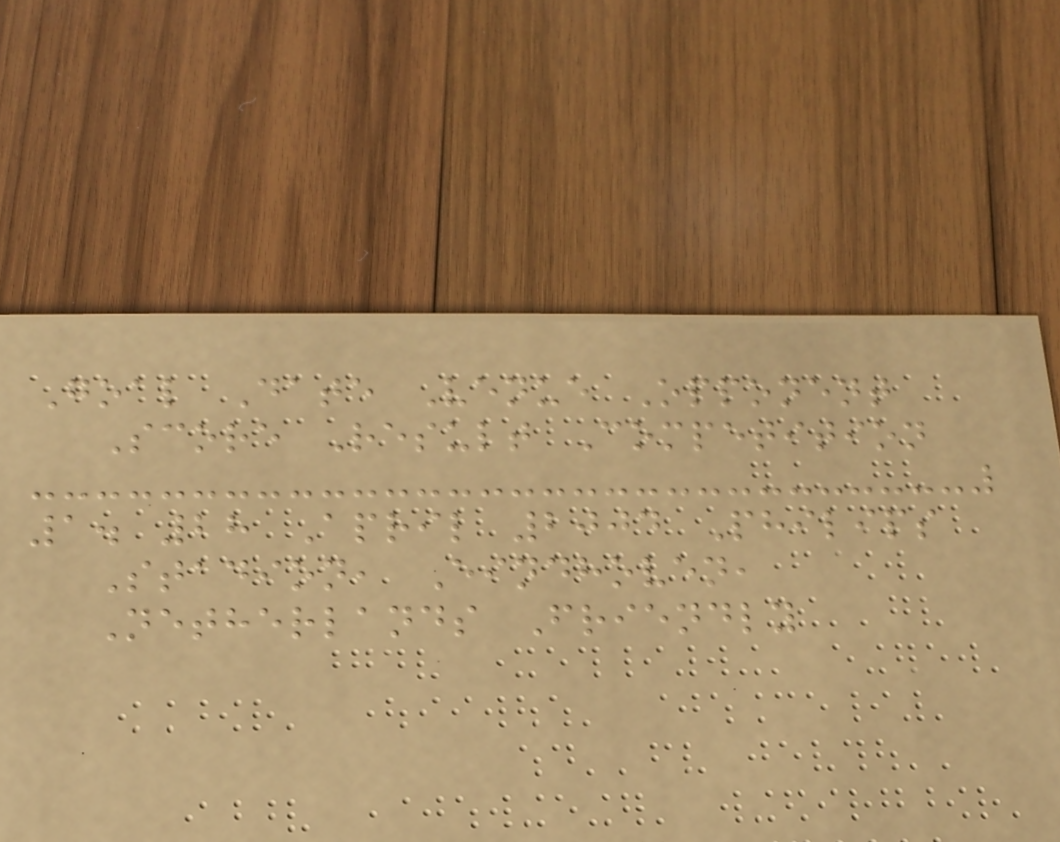Goal Date Venue Opponent
Score Result Competition
1. 28 April 2004 Philips
Stadion, Eindhoven,
Netherlands Friendly
